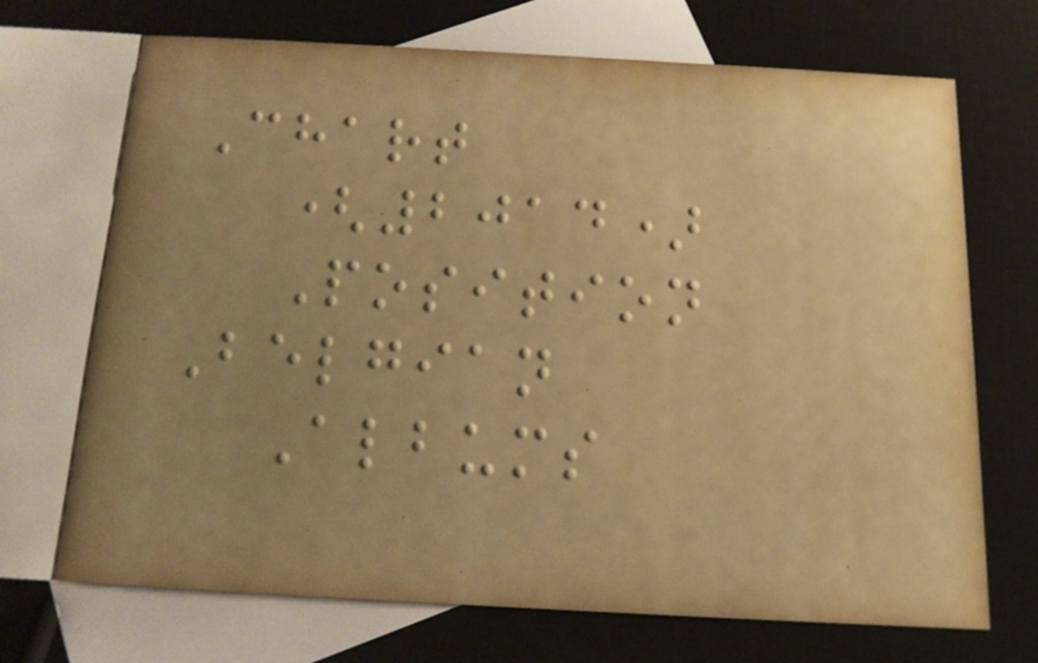Chart
(2014)
Position
Belgian
Albums
